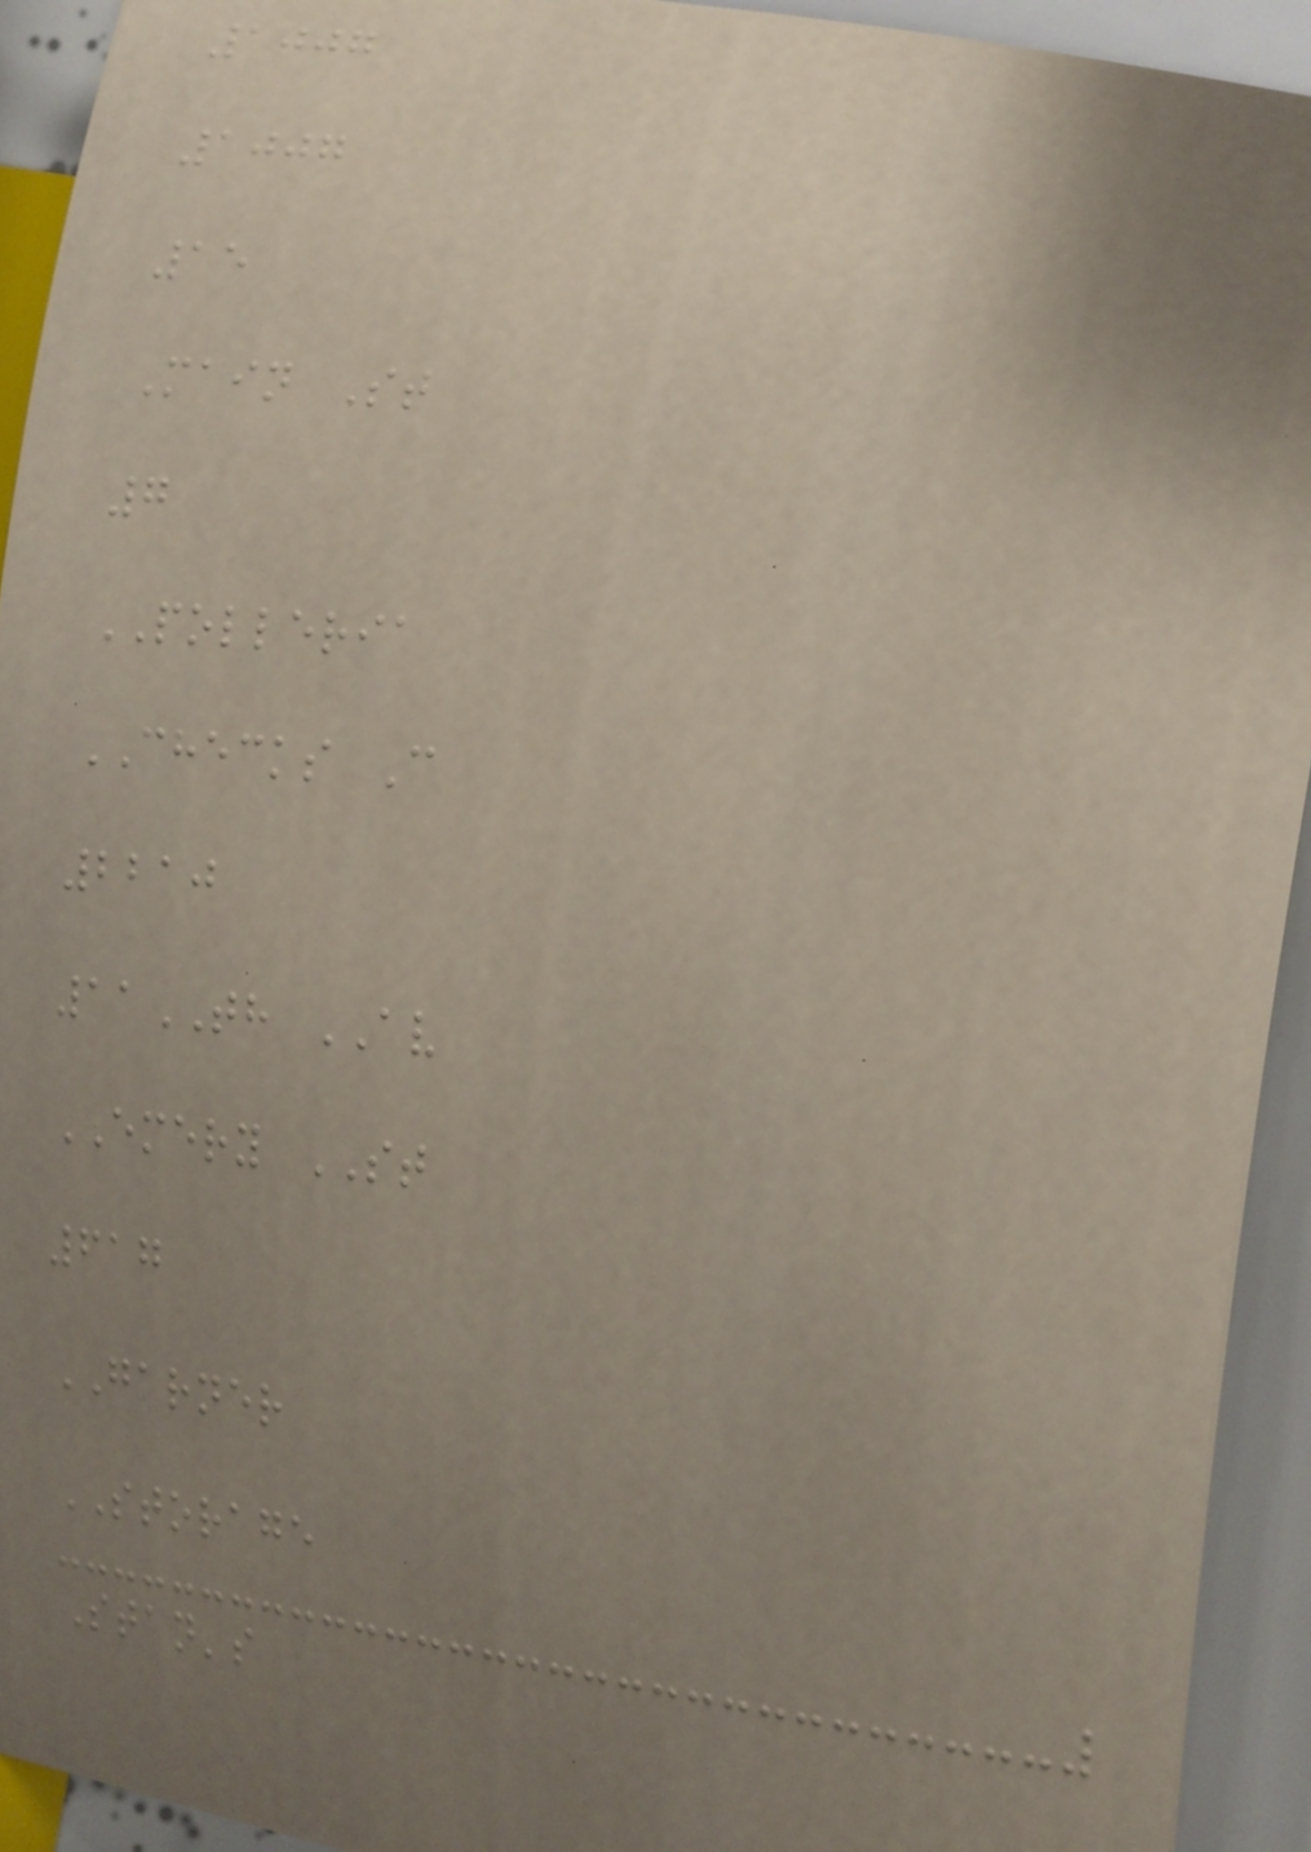1007
1007
15
Main St
7
POLLERIA
CHECKS C
2210
11TH AV
EMERY ST
617
GARNER
STORAGE
Stan's
